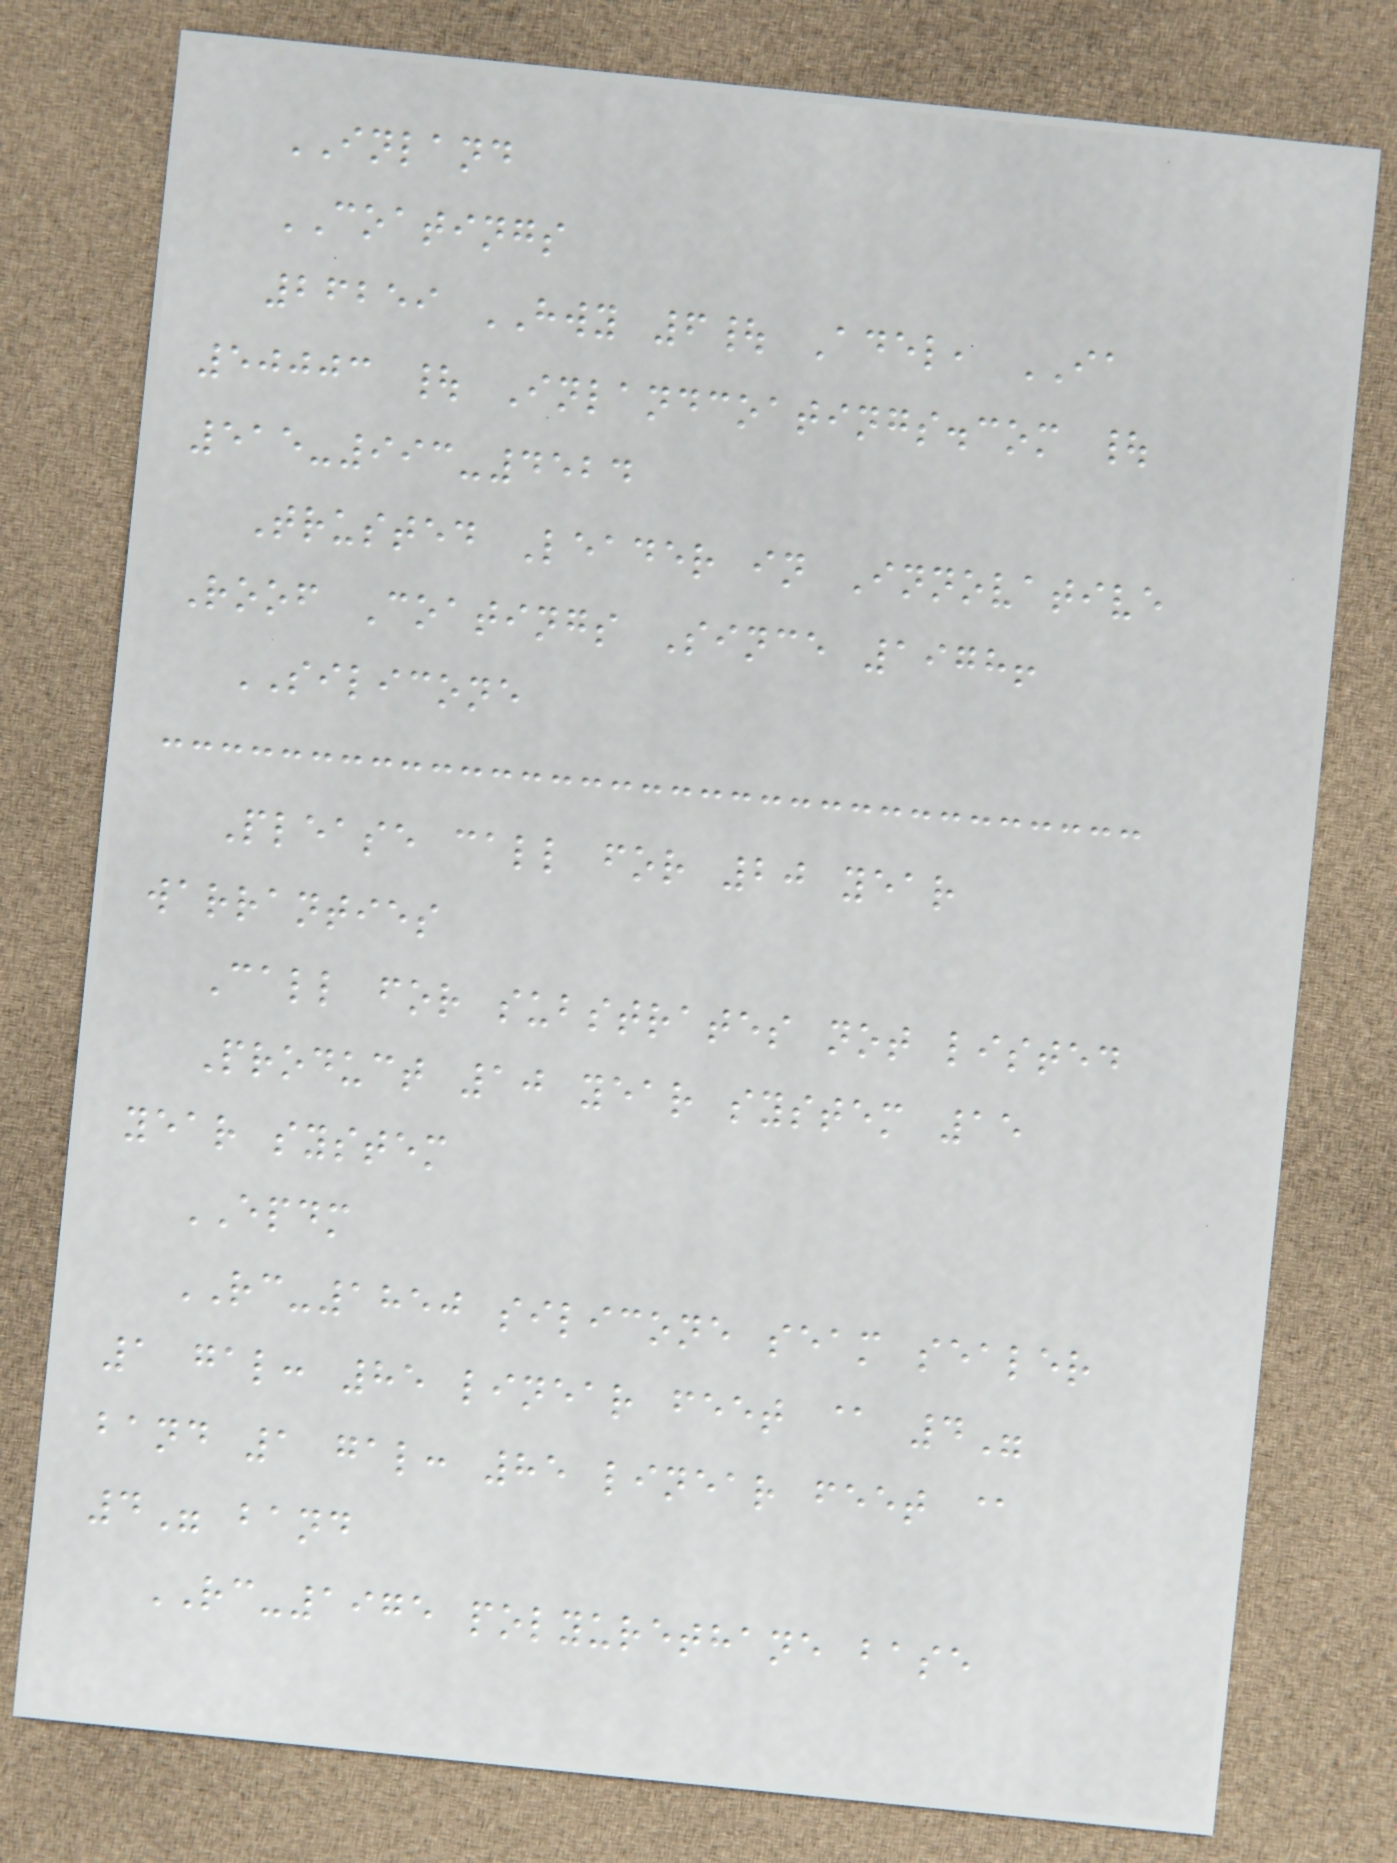INLAND
COATINGS
26259 HWY 6| Adel, IA
50003 | Inlandcoatings.com |
515-993-4524
Trusted Leader in Innovative
Roof Coatings Since 1978!
SILICONE
Please call for 20 year
warranties
Call for substrates not listed
Product 10 year system 15
year system
EPDM
RC-1850 silicone seam sealer
1 gal: 85 linear feet @ 4"
band 1 gal: 85 linear feet @
4" band
RC-1975 polyurethane base
